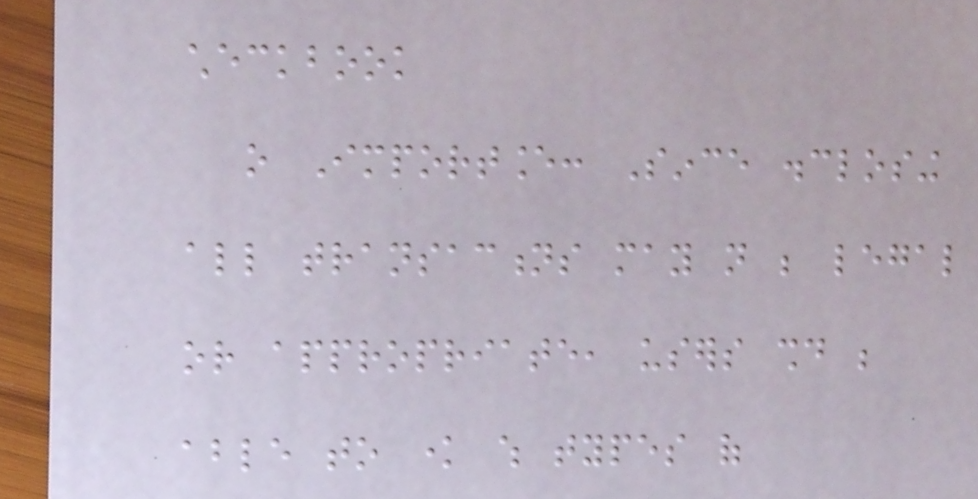checkbook
o Importance: Since disclosing
all transactions may not be legal
or appropriate, users should be
able to know which types of
